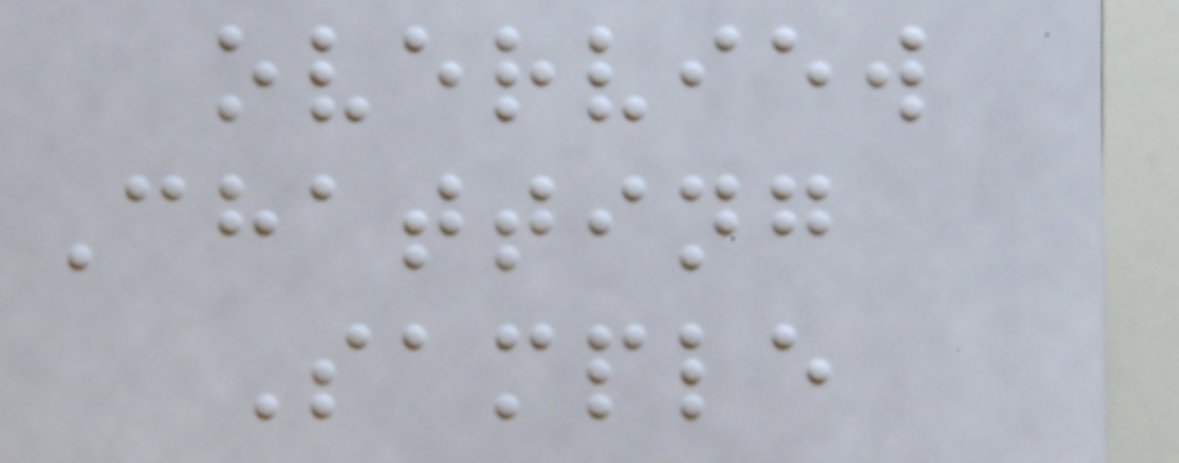overview
Chatting
Sample
